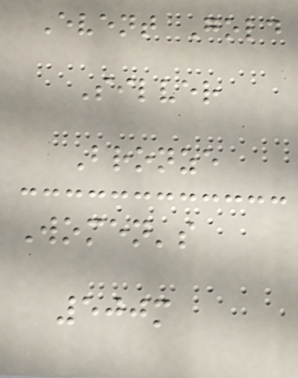Event Gold
Silver
Bronze
Women's
500m
